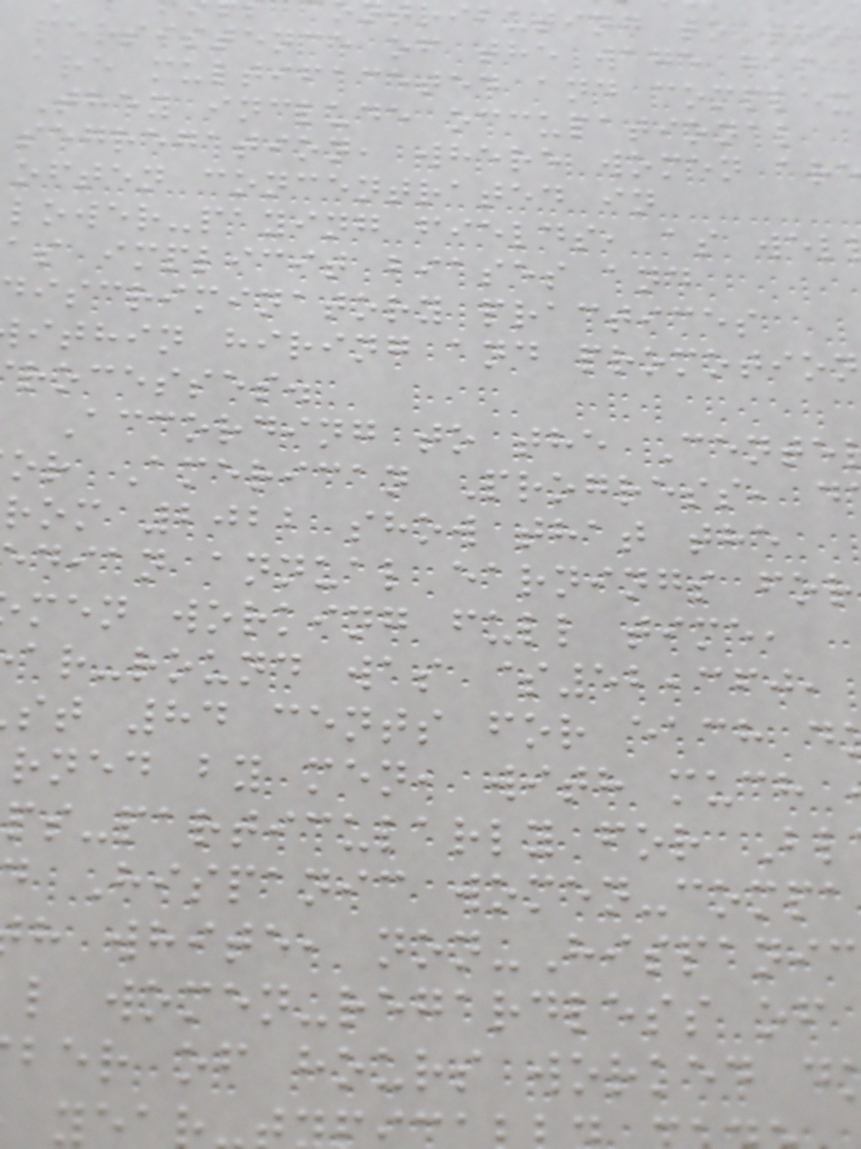ributing to the
persistence of the wage gap
are multifaceted and complex
They include occupational
segregation, where women ar
often concentrated in
lower-paying fields, as wel
as implicit biases and
iscriminatory practices
ithin hiring and promotion
rocesses.
According to the Cente
or American Progress, d
rom 2022 show that the
dian annual earnings for
men working full time,
ar-round was $52,360,
st 84 cents for each d
rned by men, with much
ps-particularly for Bl
Hispanic women-compa
h white, non-Hispanic
l women-regardless of
ber of hours worked d
